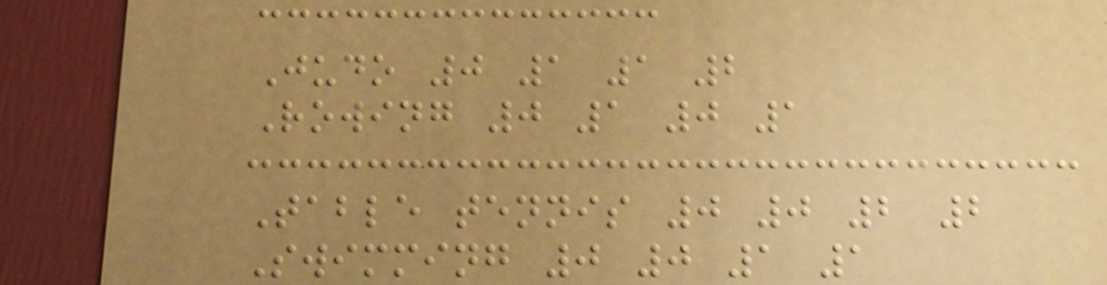Judo 0 1 1 2
Rowing 0 1 0 1
Table tennis 0 0 2 2
Swimming 0 0 1 1
